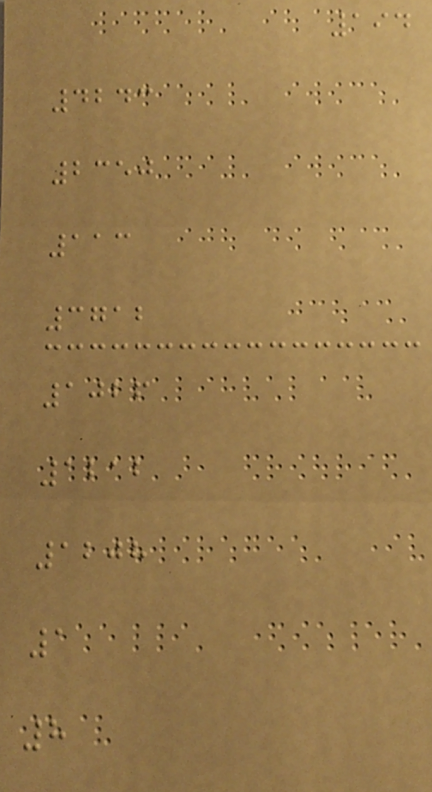194
4243
2350
113
3712
1026
1212
1208
1
8
